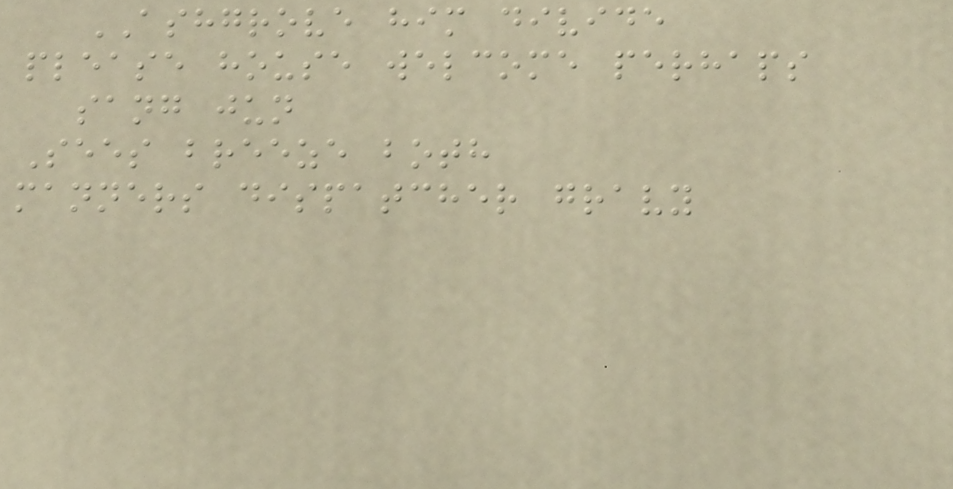ASHGROVE him divide
please house welcome perhaps
sang jun
Sees breeze both
manners dispatcher gravy
